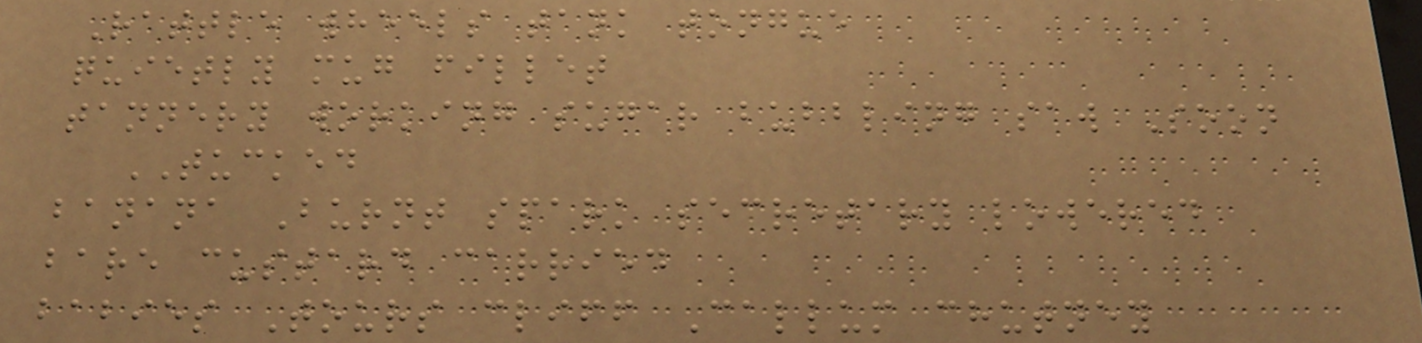Rattle wheels tank tongue
quietly mug fillet
tannery working sugar bubbling saw Soon
TUCKED
banana Burnt spark secretary lowered
bare custard carried
babies Tours cliff Callum chutney
